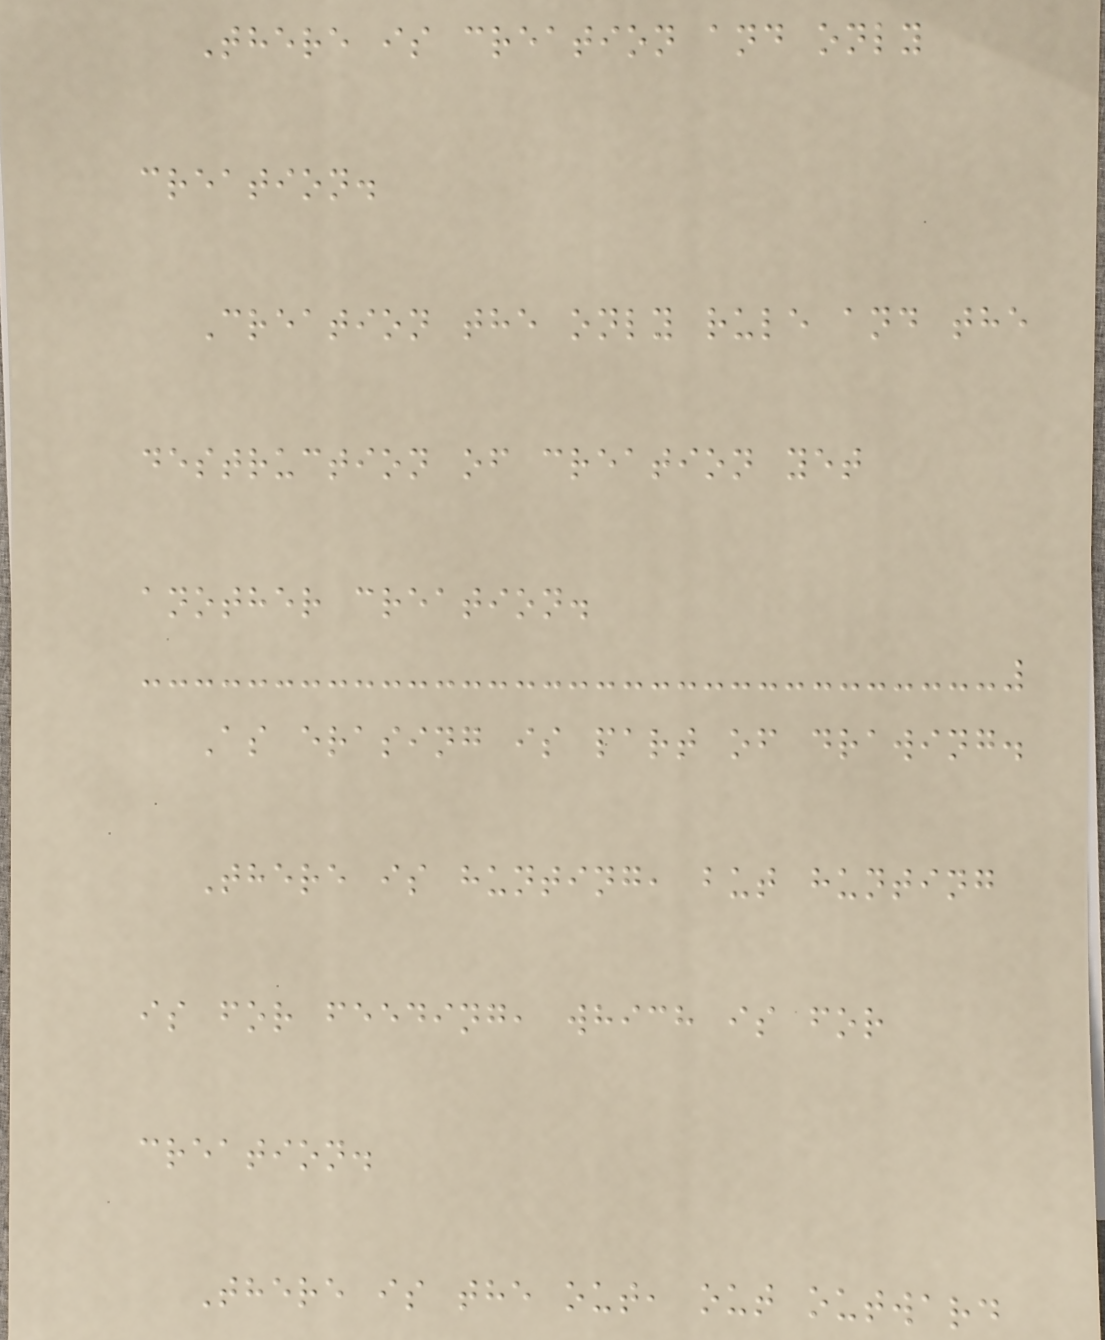There is creation and only
creation.
Creation the only rule and the
destruction of creation yet
another creation.
As erasing is part of drawing.
There is hunting, but hunting
is for feeding, which is for
creation.
There is the out, out outward
